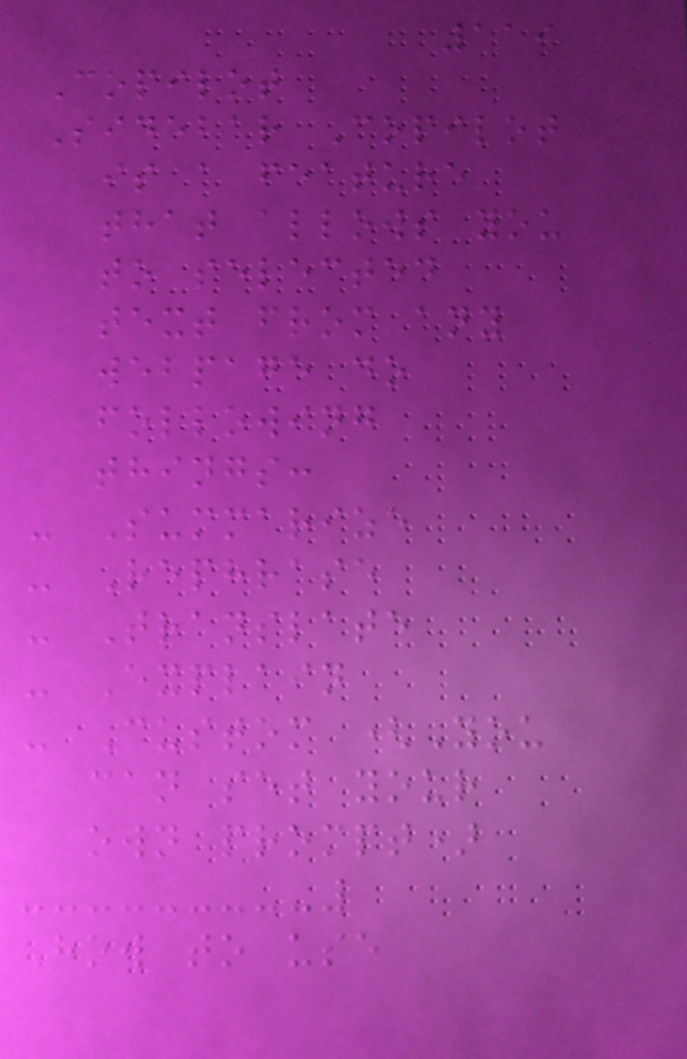119
Copilot
Sidebar Copilot
is a feature
that allows you
to selected
text from any
webpage do
following
things:
- Summarize
- Rephrase
- Translate
- Explain
- Custom (You
can set your
own prompt)
How to use
